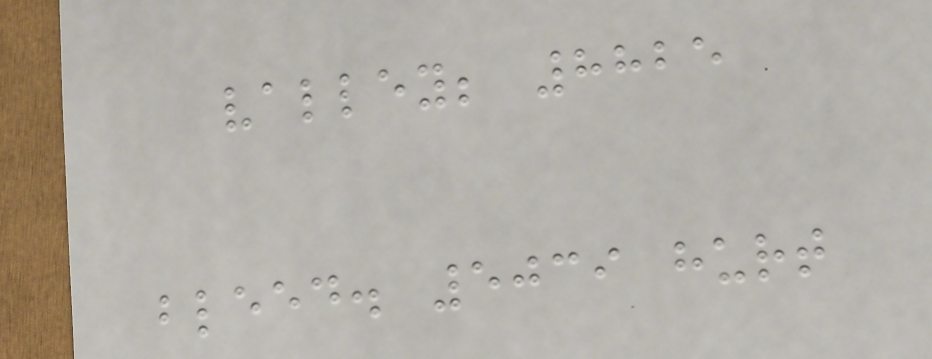valley; 8825
bleed. 5039 hurt
